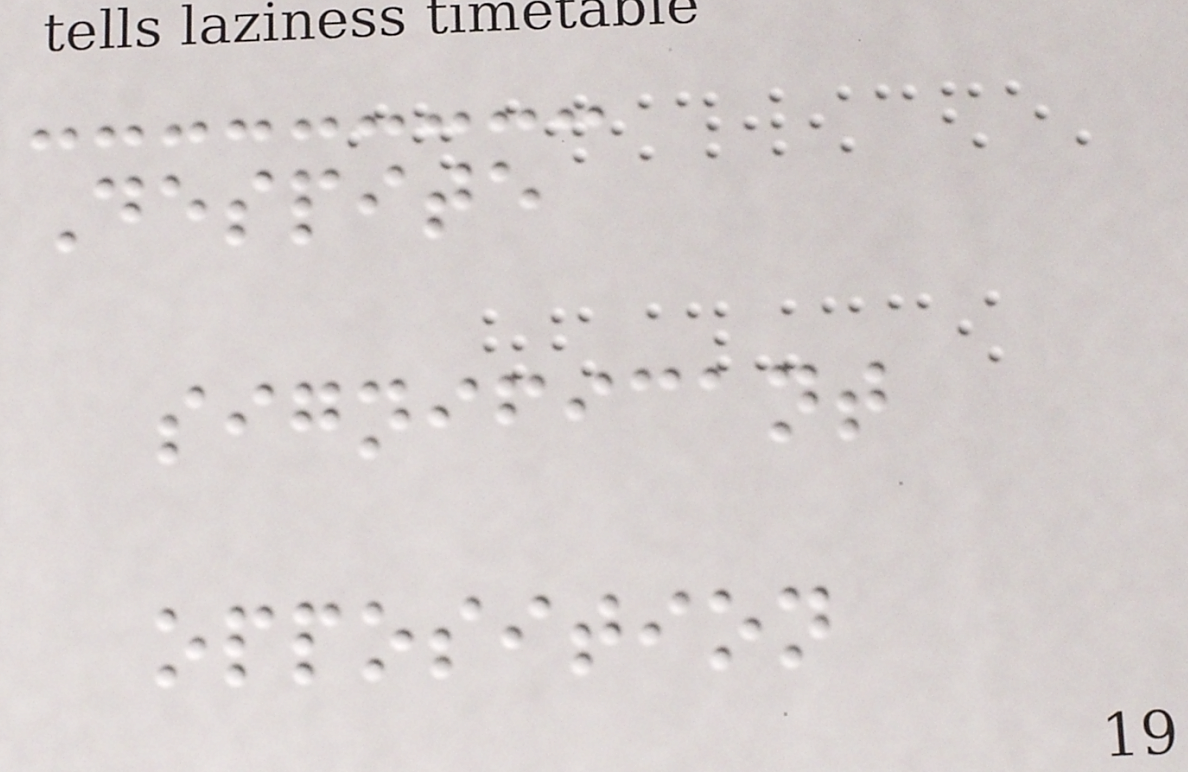Despite
significant
opposition
